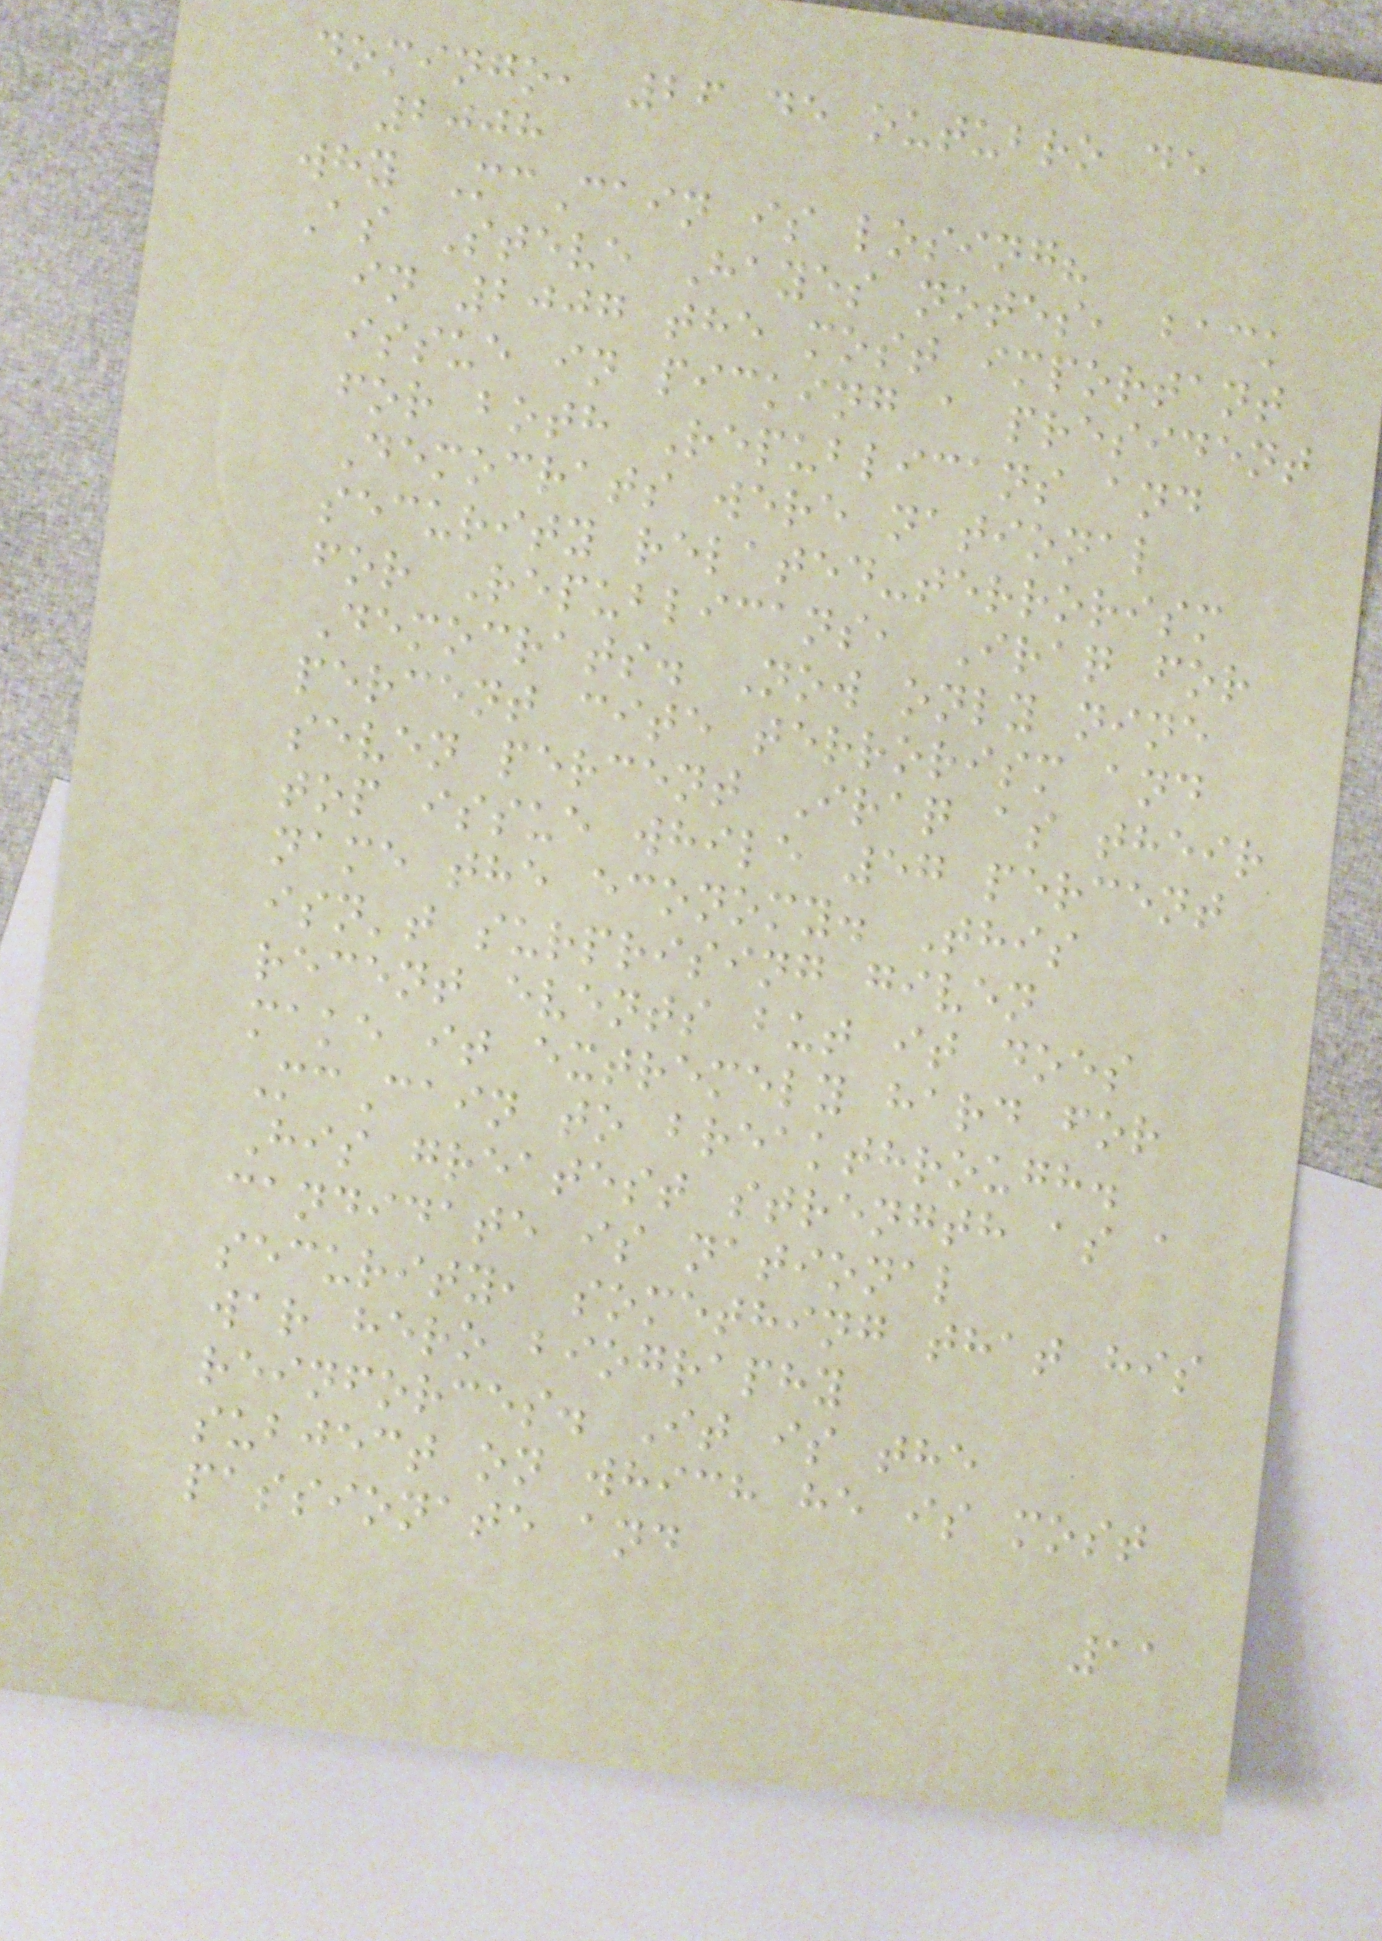domingo, 26 de outubro de
2008
why McCain is losing?
As Steve Hayes notes, back
in 2007 the most important
issue in picking a president
for both Republicans and
Democrats were national
security related-terrorism
for Republicans, Iraq for
Democrats. Now only nine
percent cite terrorism and
seven percent Iraq as their
top issue while 57 percent
name the economy. This
isn't surprising given
recent events but it does
make it extremely hard for
McCain to breakthrough.
His greatest strength as a
candidate is national
security, something that his
war hero biography
reinforces. It is the
subject on which he is most
passionate and
11
